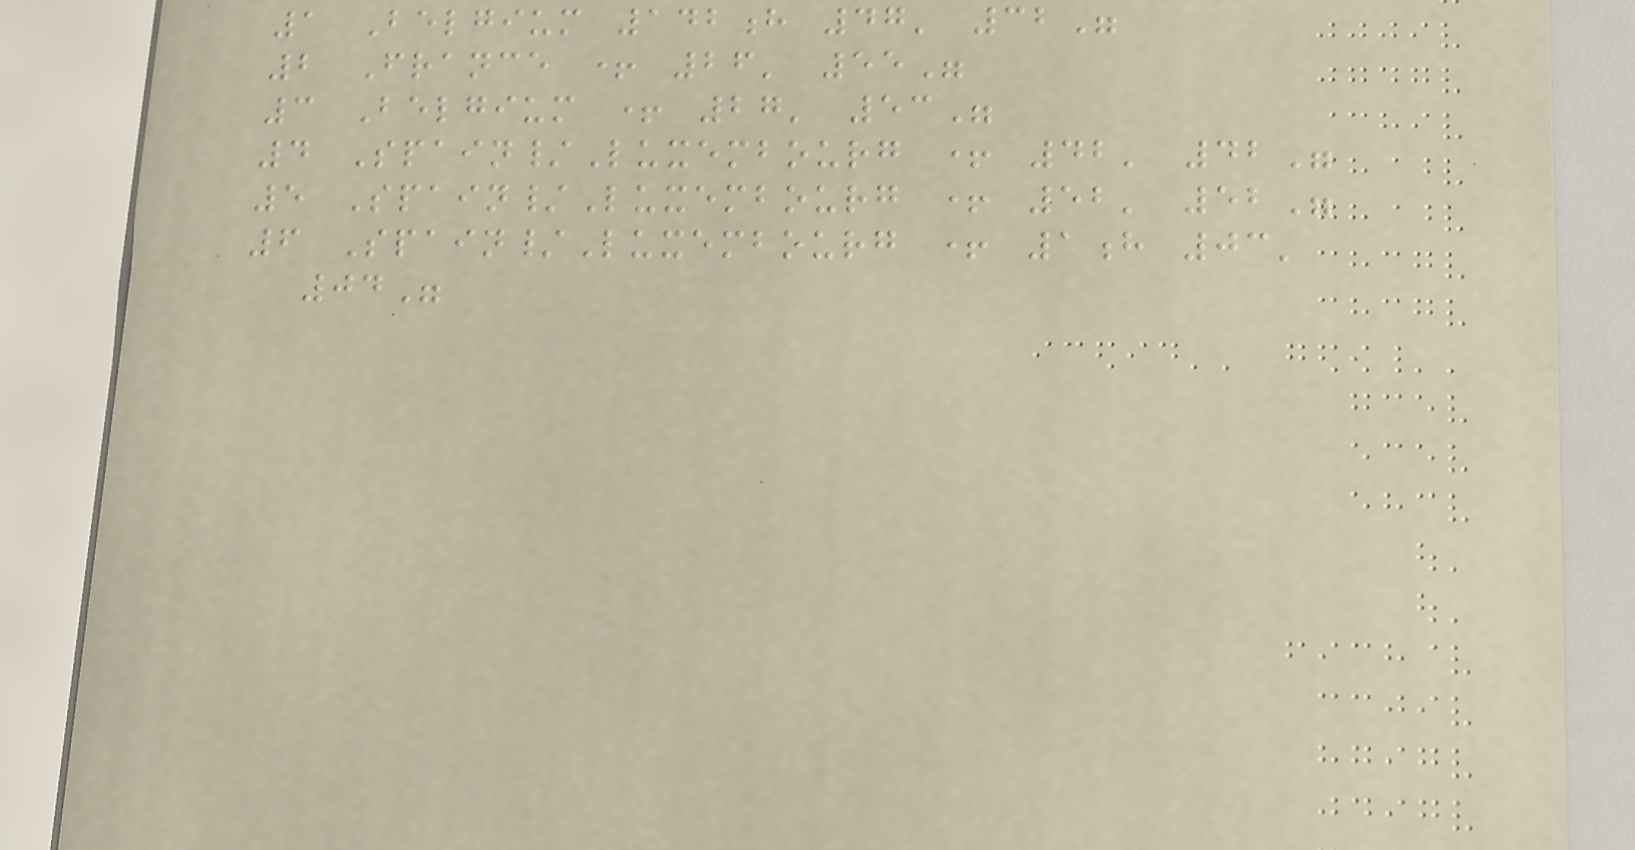1 Belgium 142h 47' 32"
2 France + 26' 55"
3 Belgium + 27' 53"
4 Spain/Luxembourg + 42' 42"
5 Spain/Luxembourg + 52' 52"
6 Spain/Luxembourg + 1h 03'
04"
